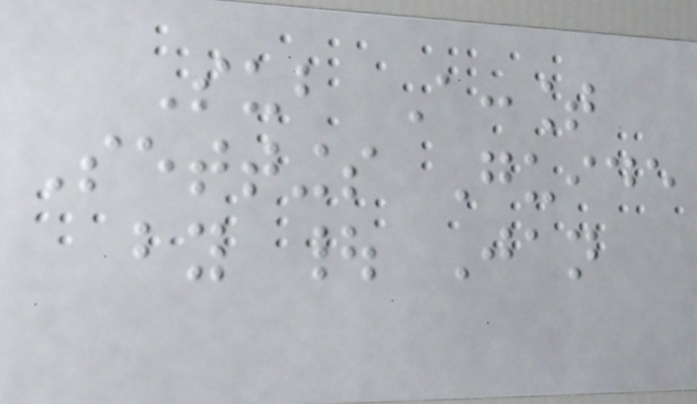Sub Account
Settings Guide
by | Jan
